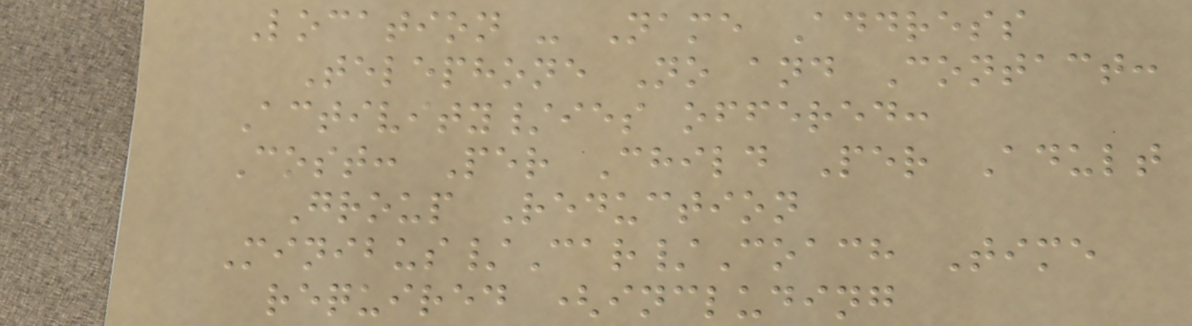Location - Name Address
Telephone No and Contact:
Activity/ies offered:
Cost: Per Child Per Adult
Group Reduction
Minibus/Car/Coach Time
required (including
